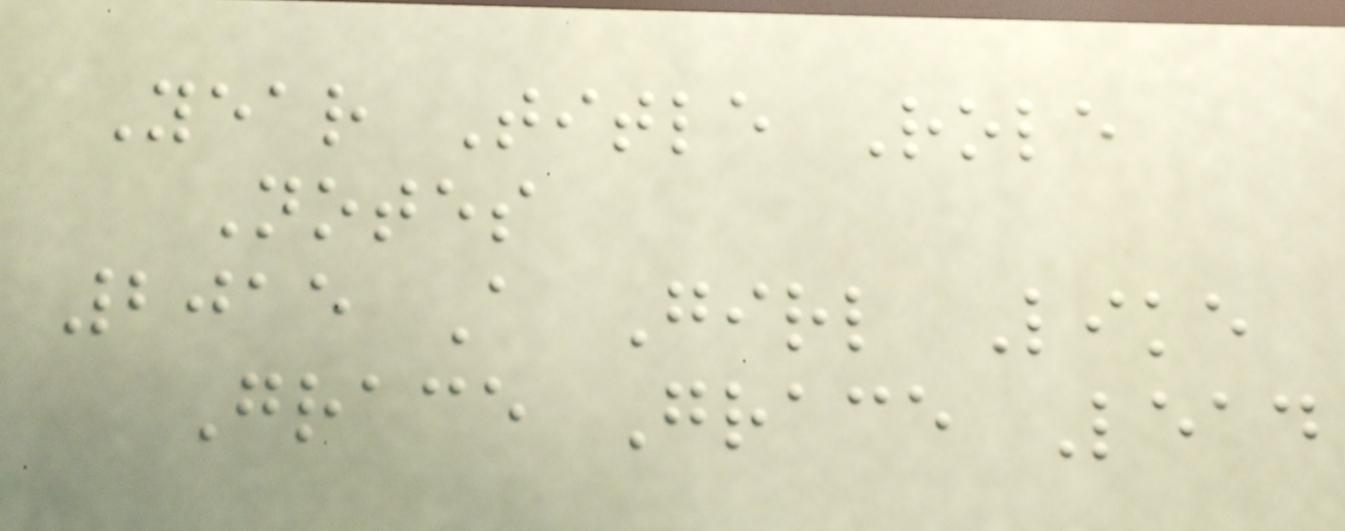Year Title Role
Notes
2015 A Girl Like
Grace Grace Lead
